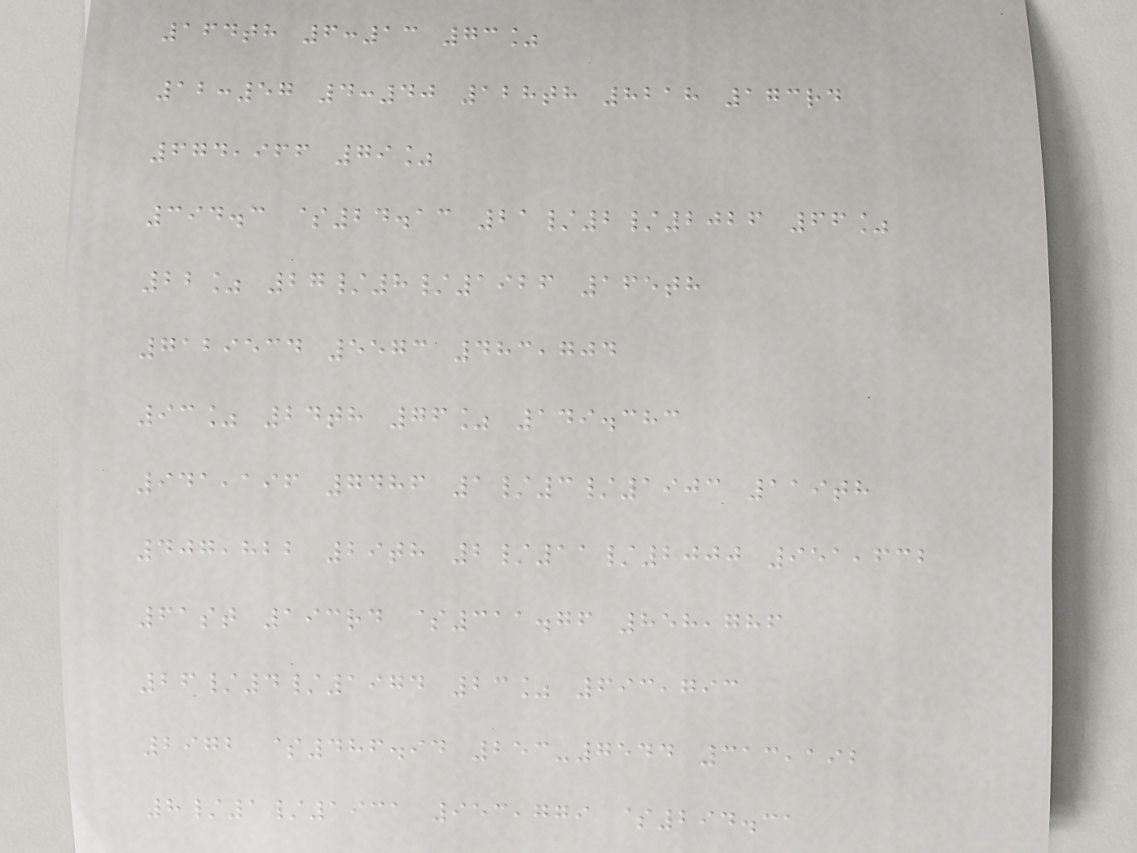164th 6:13 73%
12:57 4:40 128th 8218 173rd
674,966 79%
394.3 $24.13 21/2/2026 66%
22% 27/8/1926 165th
7129534 5573 483,704
93% 24th 76% 149.383
941,196 7486 1/3/1903 119th
407,822 29th 2/11/2000 951,632
61st 193rd $311.76 858,786
26/4/1974 23% 693,793
2972 $486.94 253-7544 313,192
8/1/1931 953,779 $294.31
